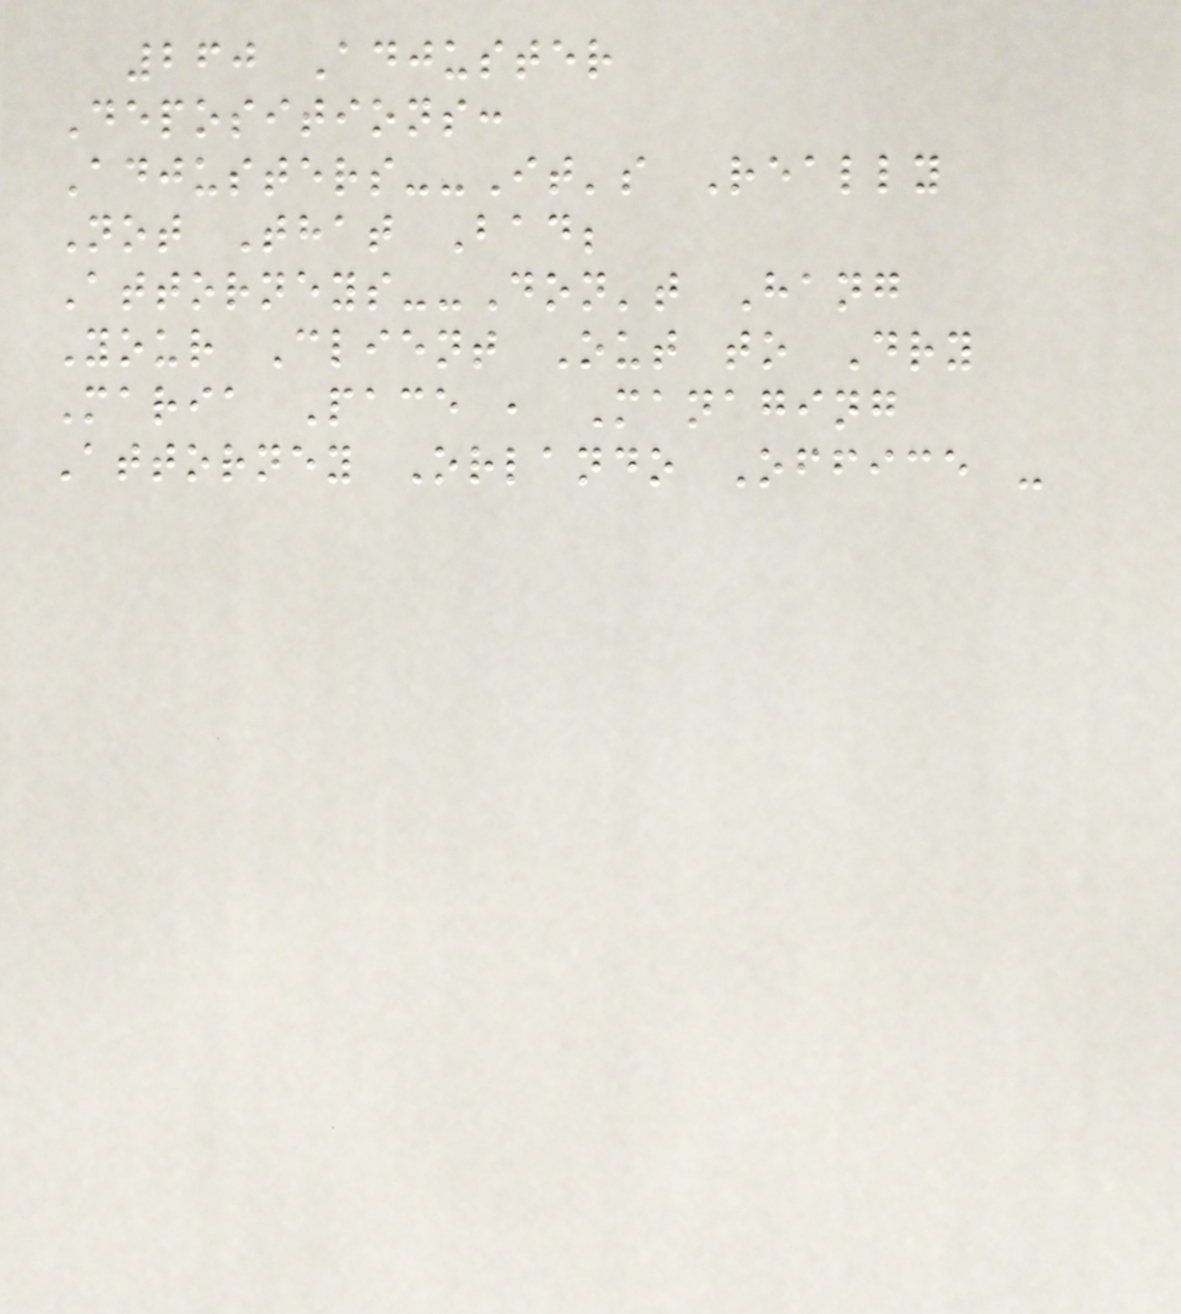260 Adjuster
Depositions:
Adjusters--It's Really
Not That Bad;
Attorneys--Don't Hang
Your Client Out to Dry
Maria Pace , Managing
Attorney Orlando Office -
